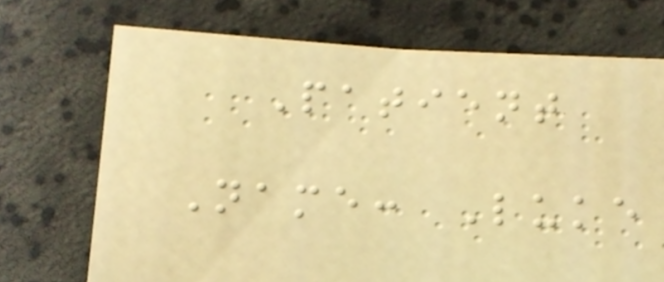Patient
Name: Luke
